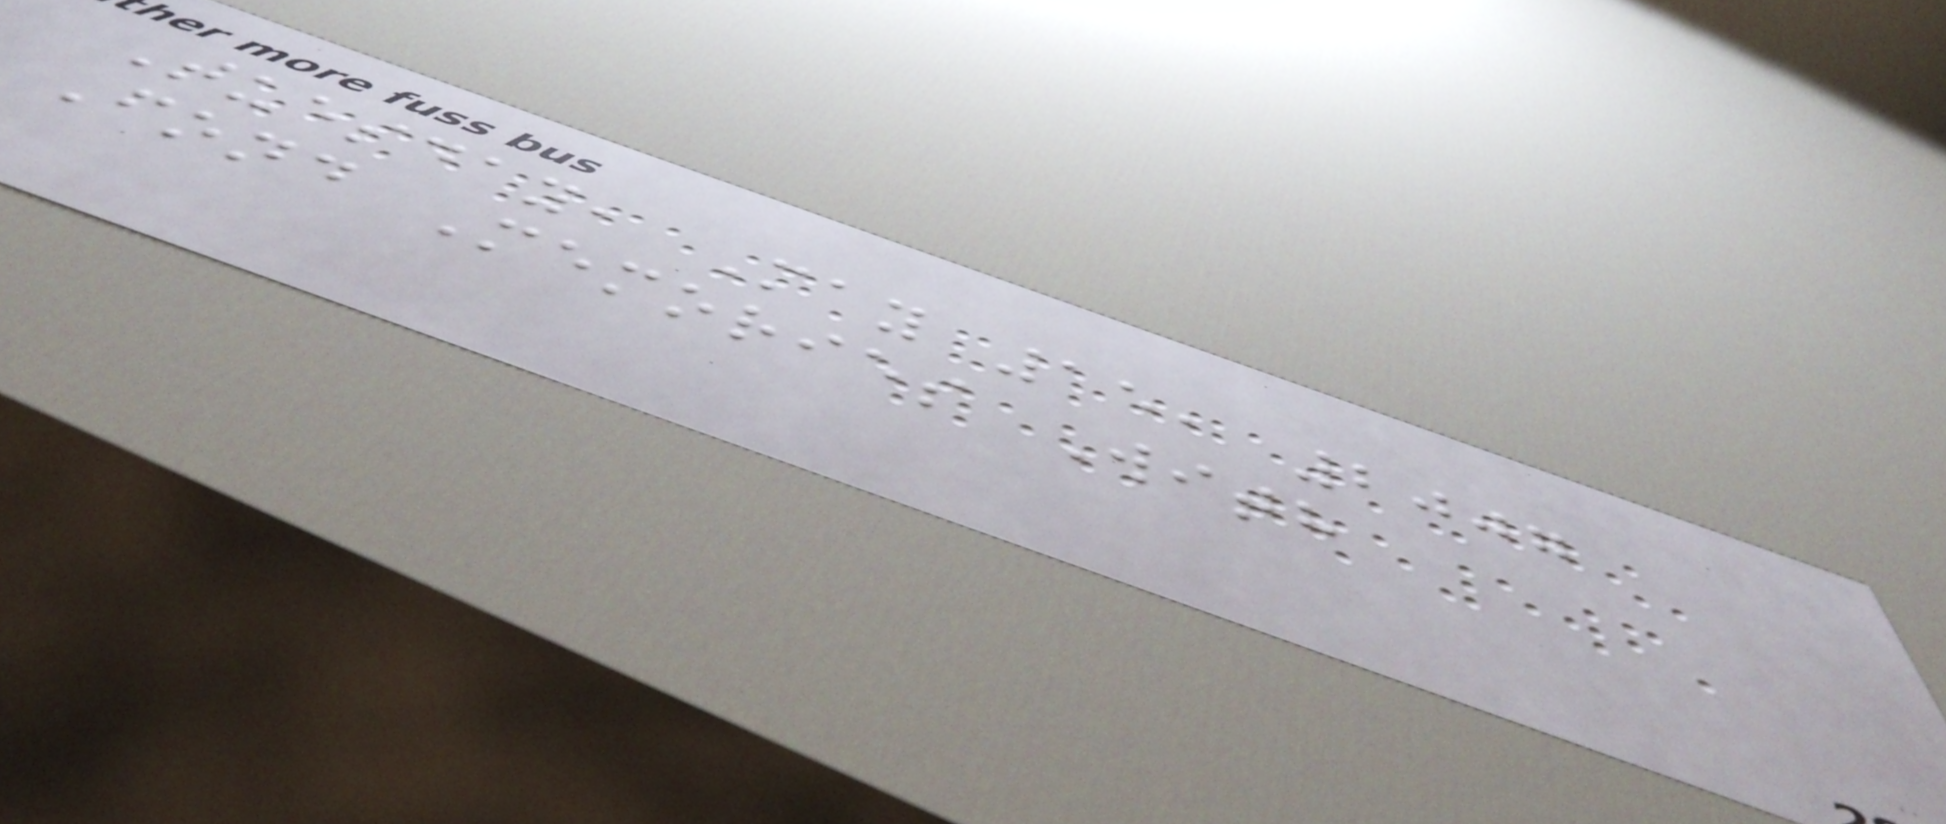Tuesday, May 15, 2007
Fond Memories With
